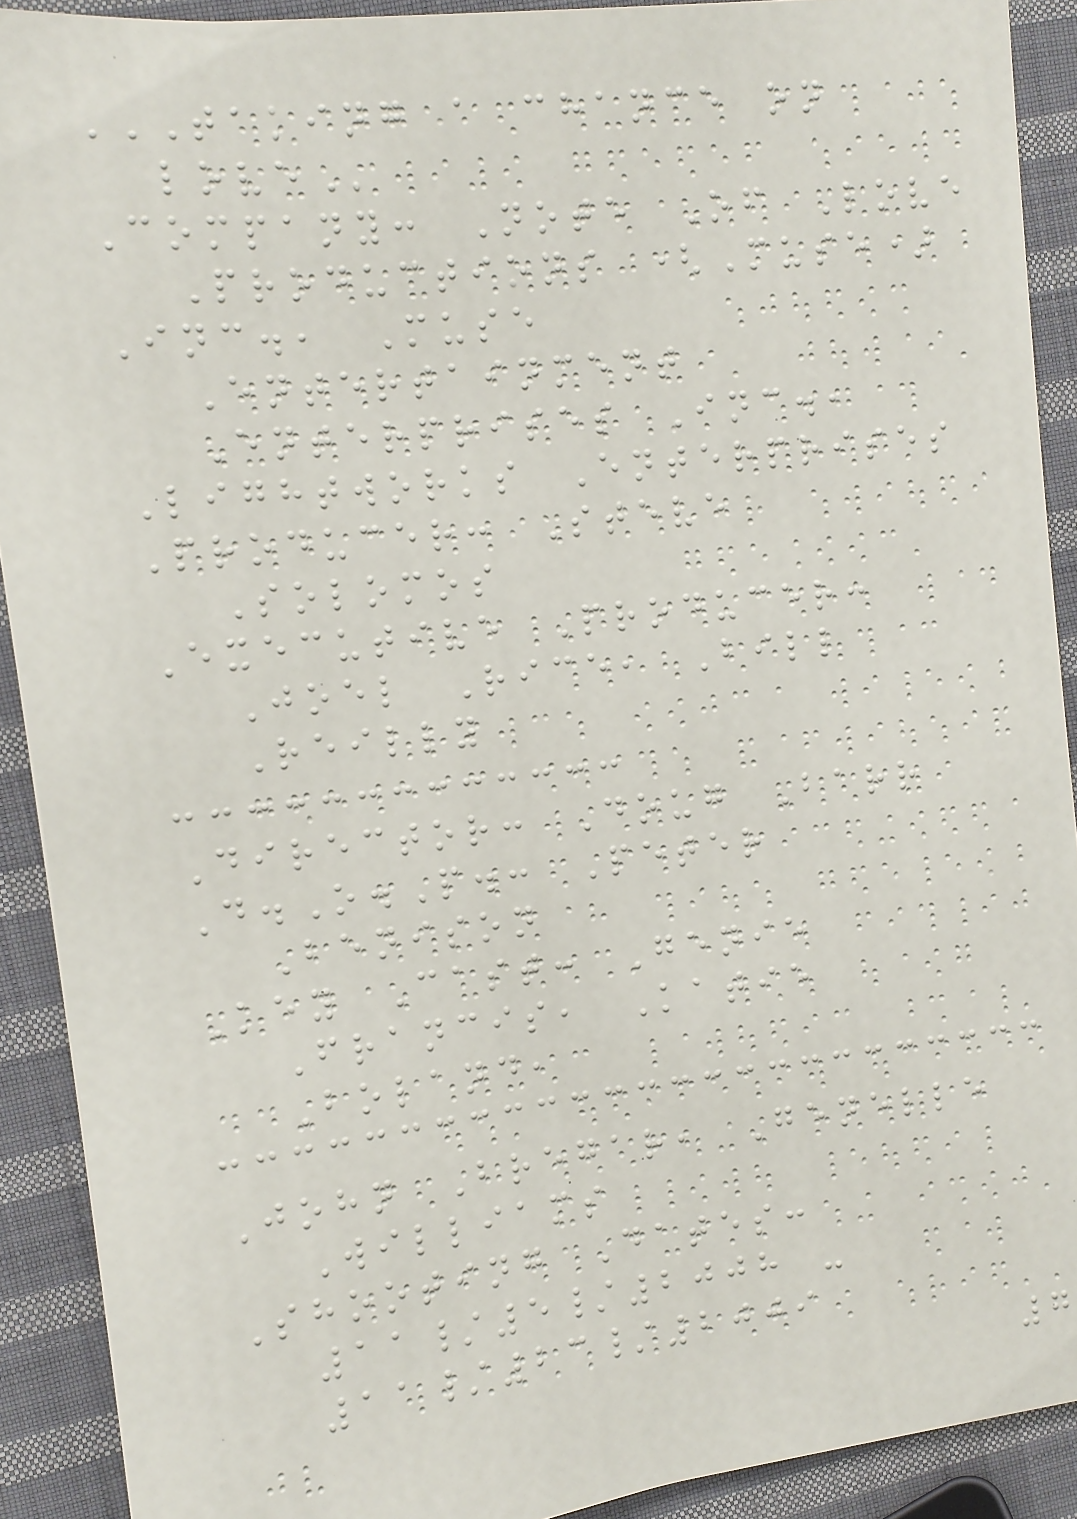TAKING A CHANCE ON
LOVE
Company: Note Of Love
Productions (Muse)
Inc., Muse
Entertainment
Enterprises Inc.,
Lightworks Enterprises
Producer: Steve
Solomos
Executive Producer:
Joel Rice, Bill
Reilly
Director: Doug Barr
D.O.P.: Peter
Benison
Key Cast: Genie
Francis, Katie
Boland,
John Bregar, Genelle
Williams
Shooting Dates:
11/5/2008 -
11/23/2009
7
